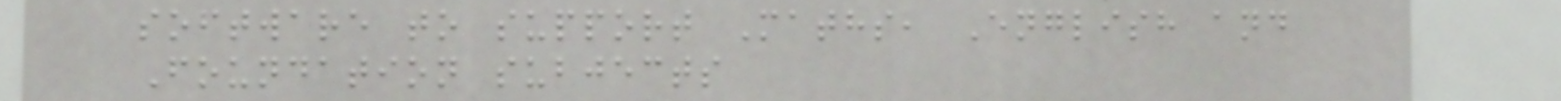software to support Maths, English and
Foundation subjects
